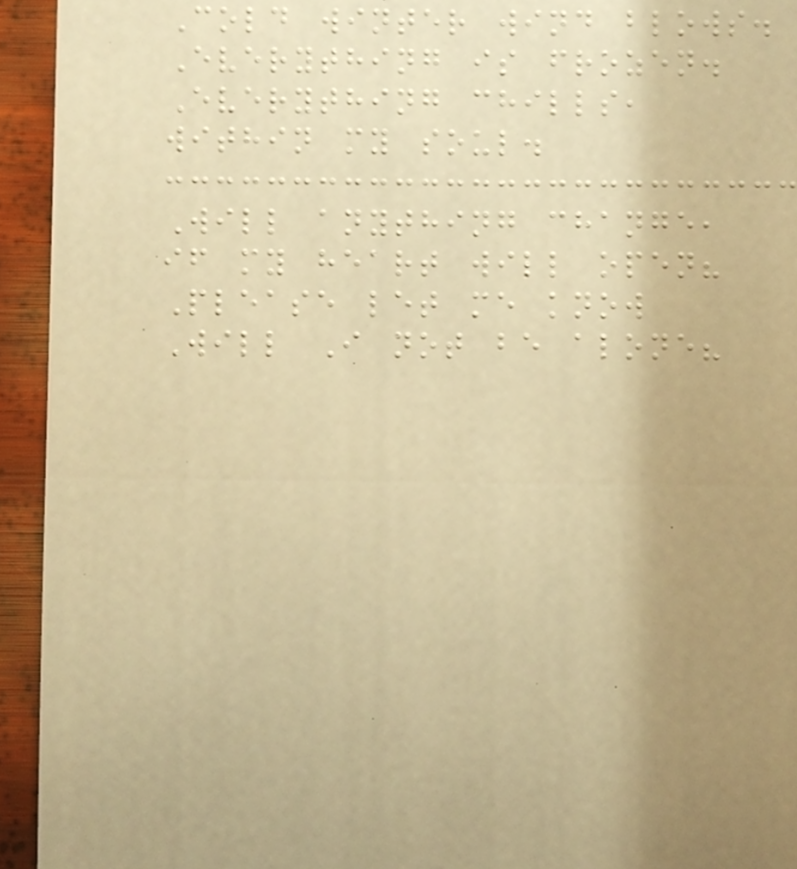Cold winter wind blows.
Everything is frozen.
Everything chills,
within my soul.
Will anything change,
if my heart will open?
Please let me know
Will I not be alone?
